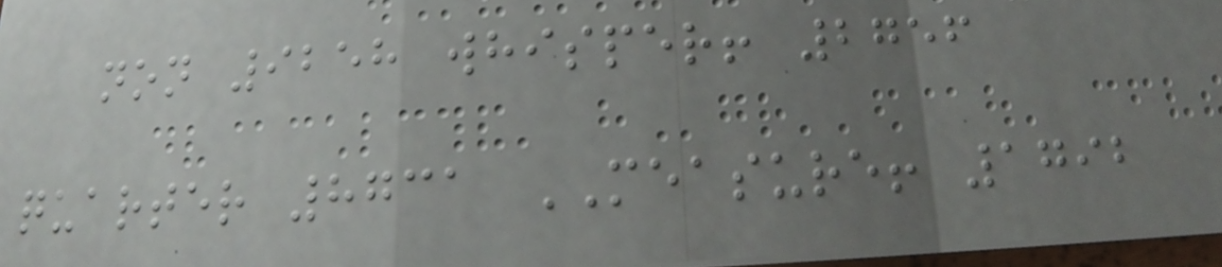non 9258 whisper! 2756
quarter 8731 MEASURE! 1792
